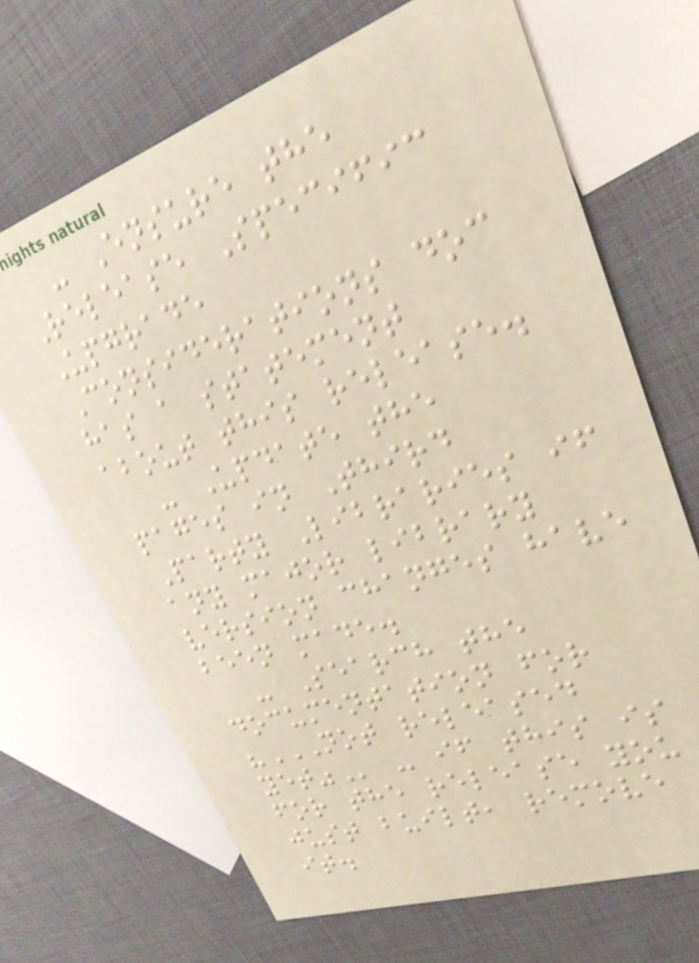- Ensure the
Release Specific
Upgrade
Considerations doc
has a statement
about this release.
- Update the
pages in Third
Party Libraries if
any major library
version changes have
been made.
- Search the
documentation for
"NOT RELEASED
YET" - if this is
for the release you
just built, remove
it.
